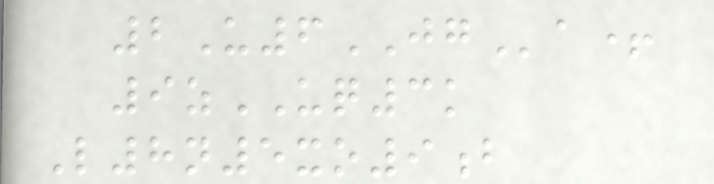2U6JGa+
9zUQ3k
L8n5xo9b
